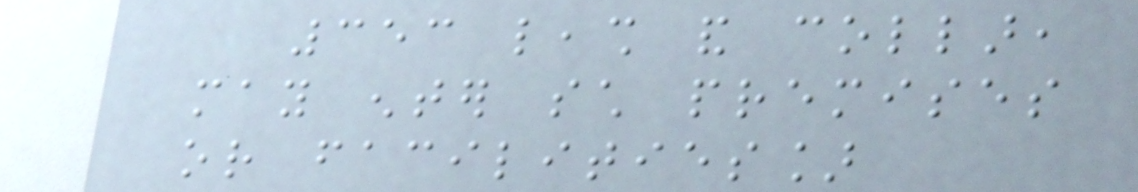353 leash and collar,
may enter such premises
or facilities]
